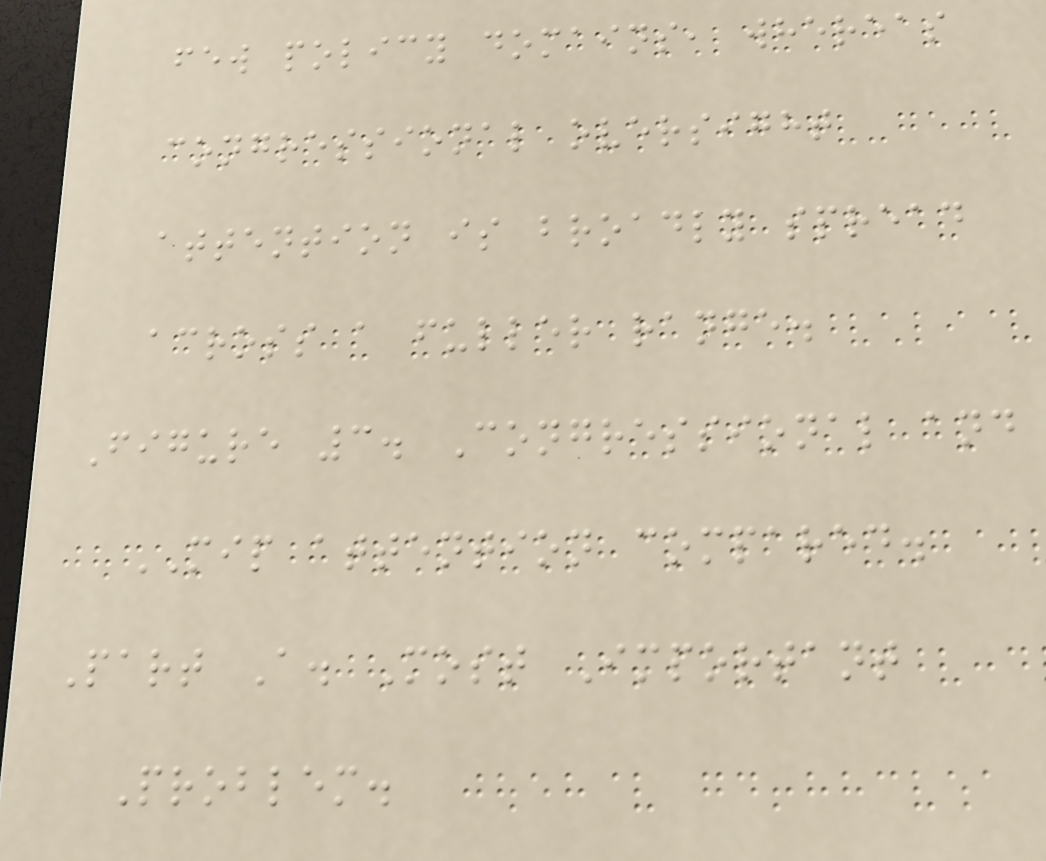few policy domains, whereas
congressional oversight
attention is broadly spread
across a fuller range.
Figure 3. Congressional and
MIP attention compared.
Part A. Most Important
Problem.
